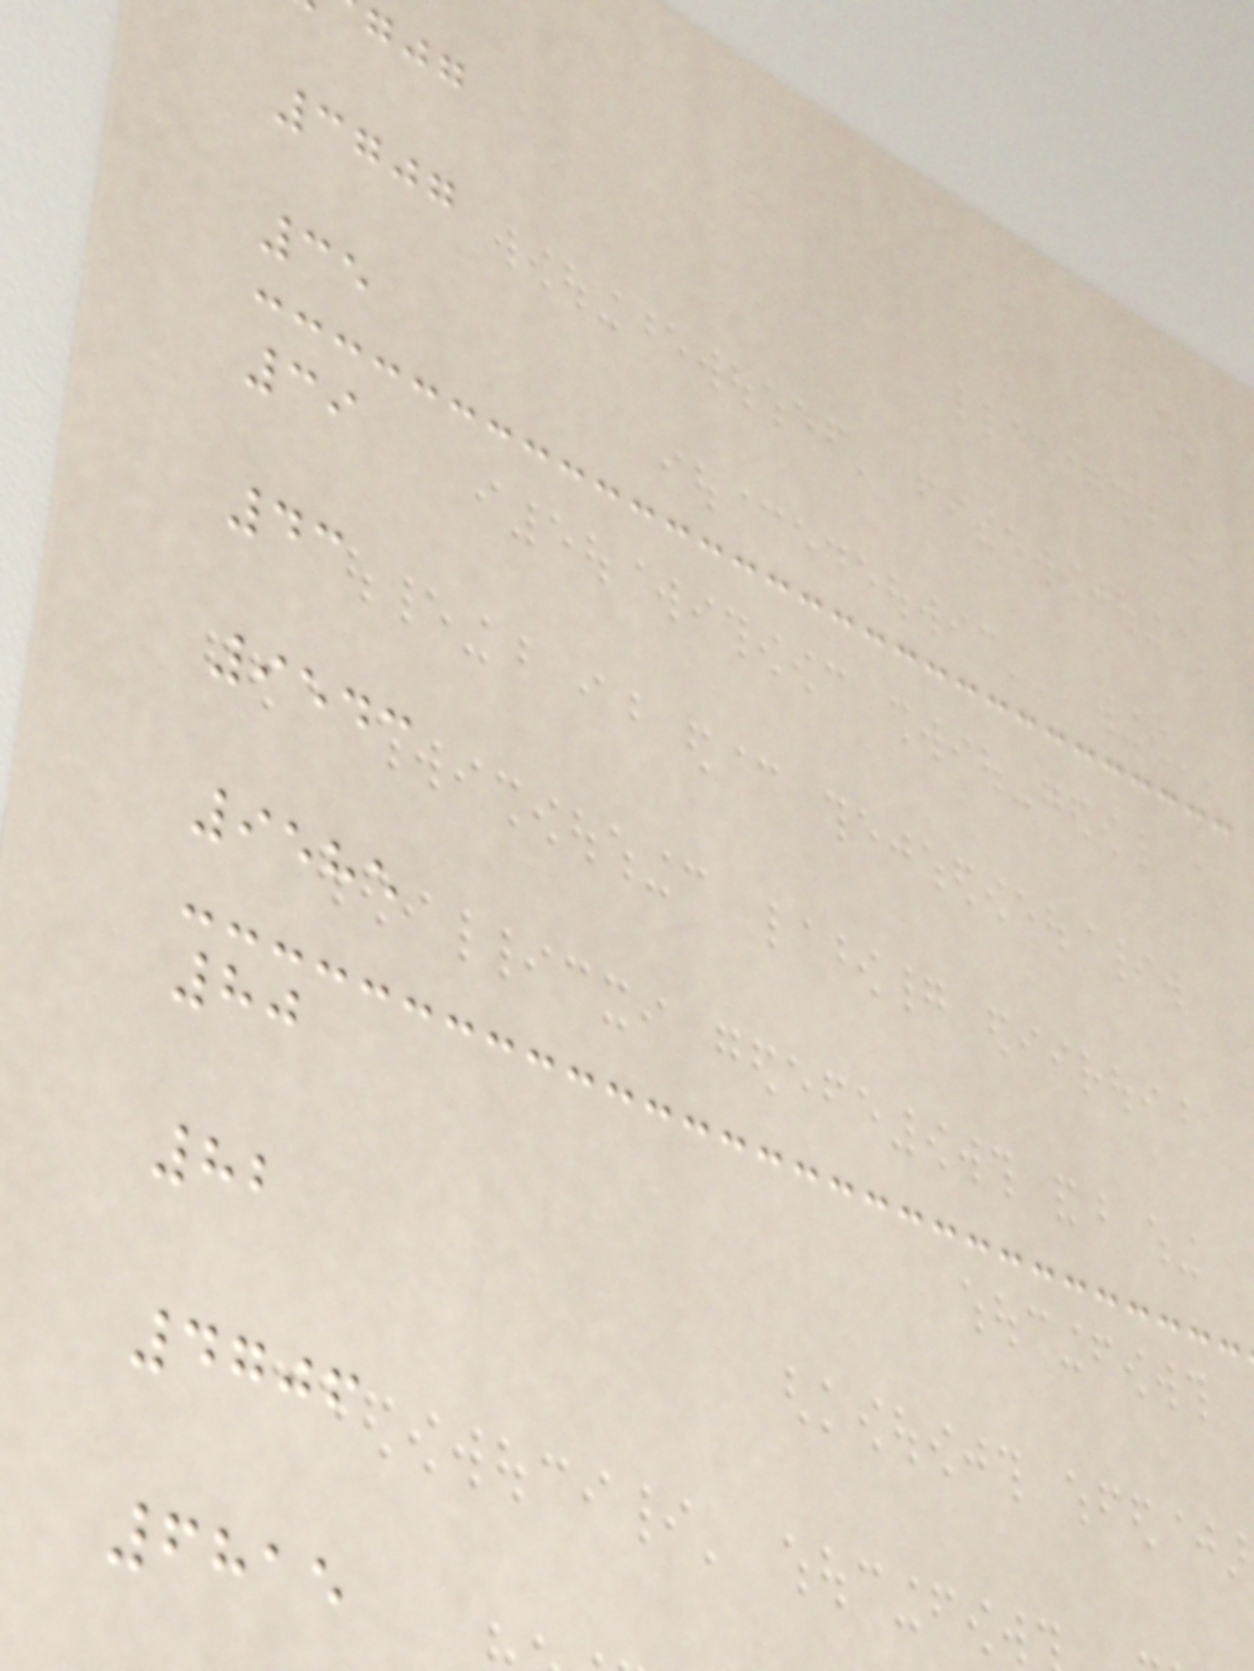3707
35
39
43
9543
9585
80
82
4706
6815
